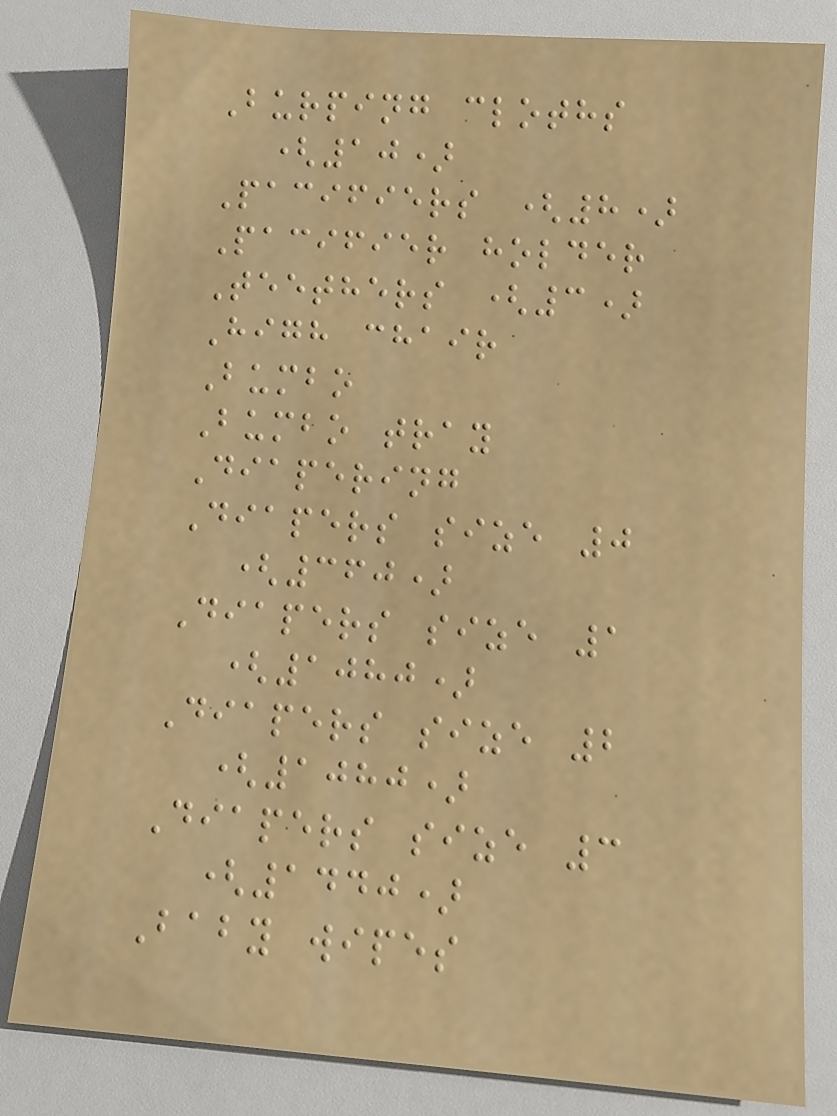Burping cloths
(10)
Pacifiers (8)
Pacifier holder
Teethers (3)
High chair
Bumbo
Bumbo tray
Diapering
Diapers size 0
(360)
Diapers size 1
(1080)
Diapers size 2
(1080)
Diapers size 3
(1440)
Baby wipes
